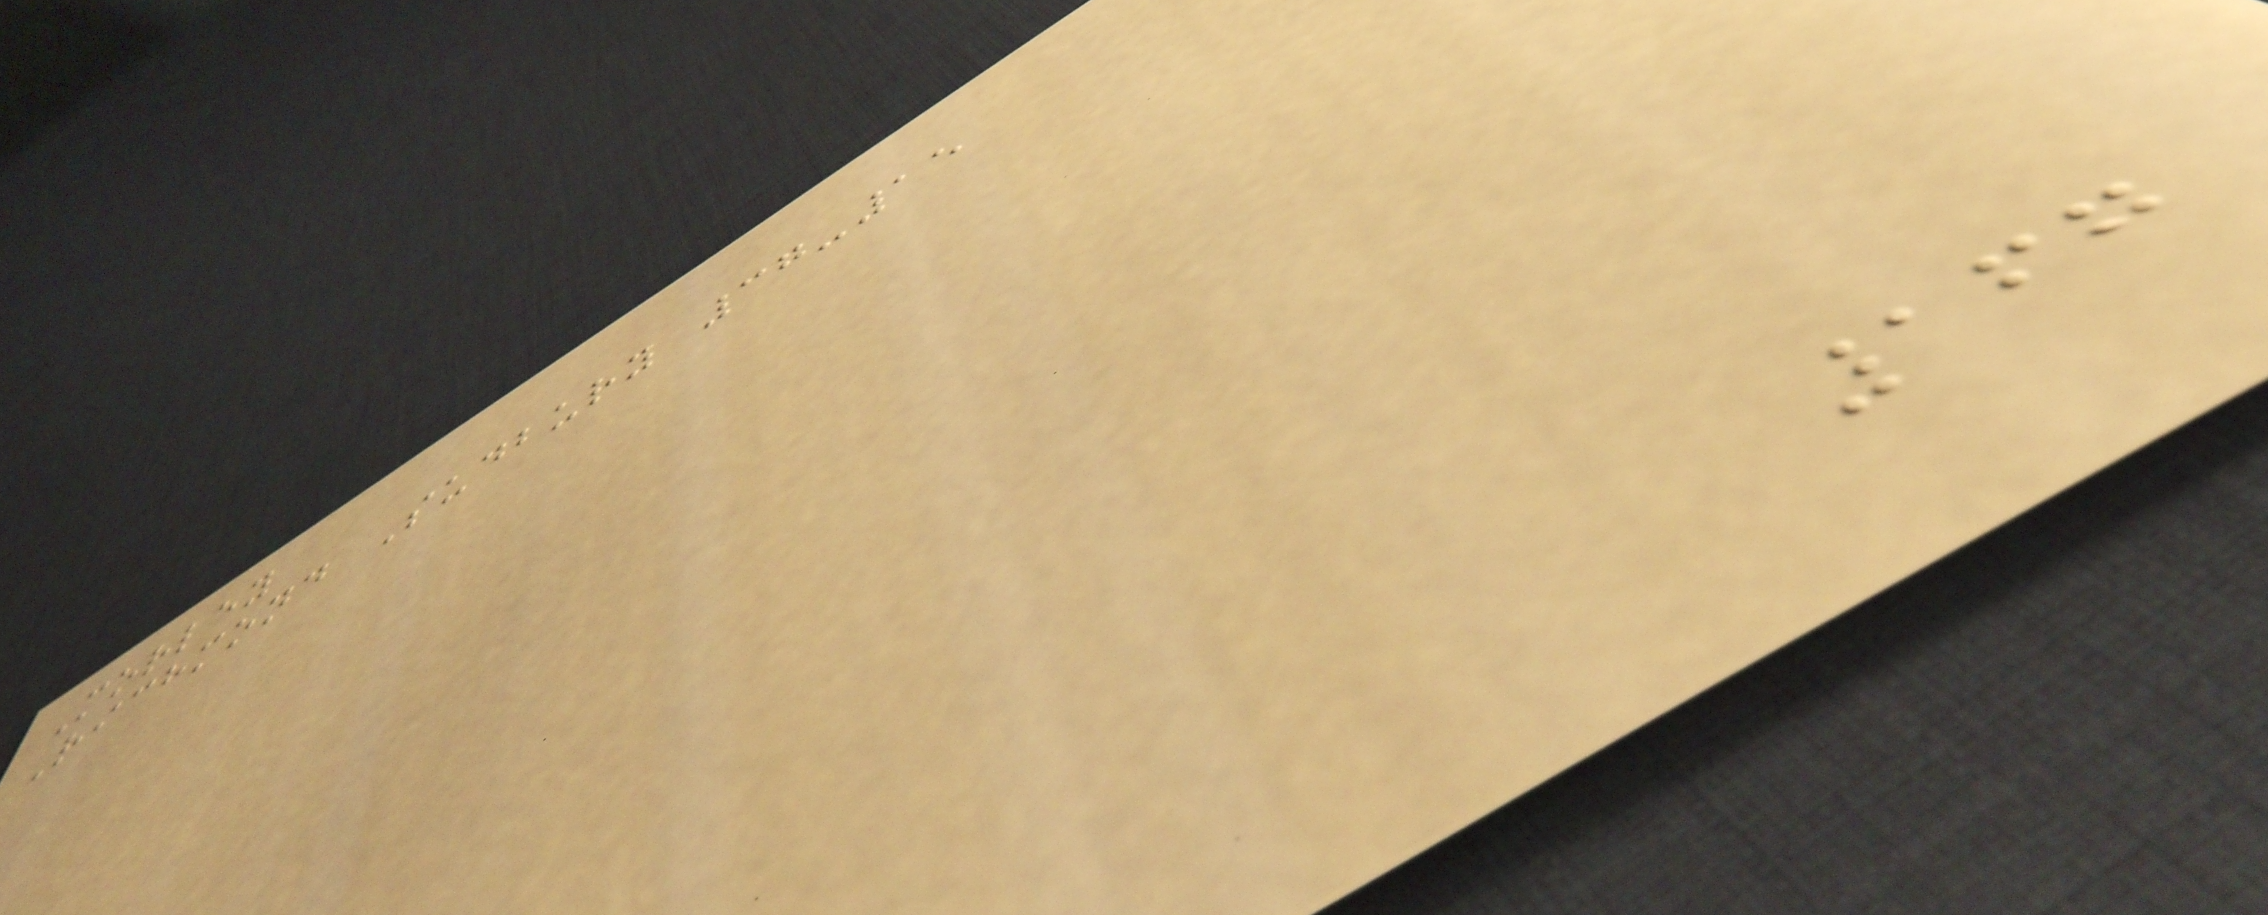Morley
Richmond Sudbury 37-15
167
